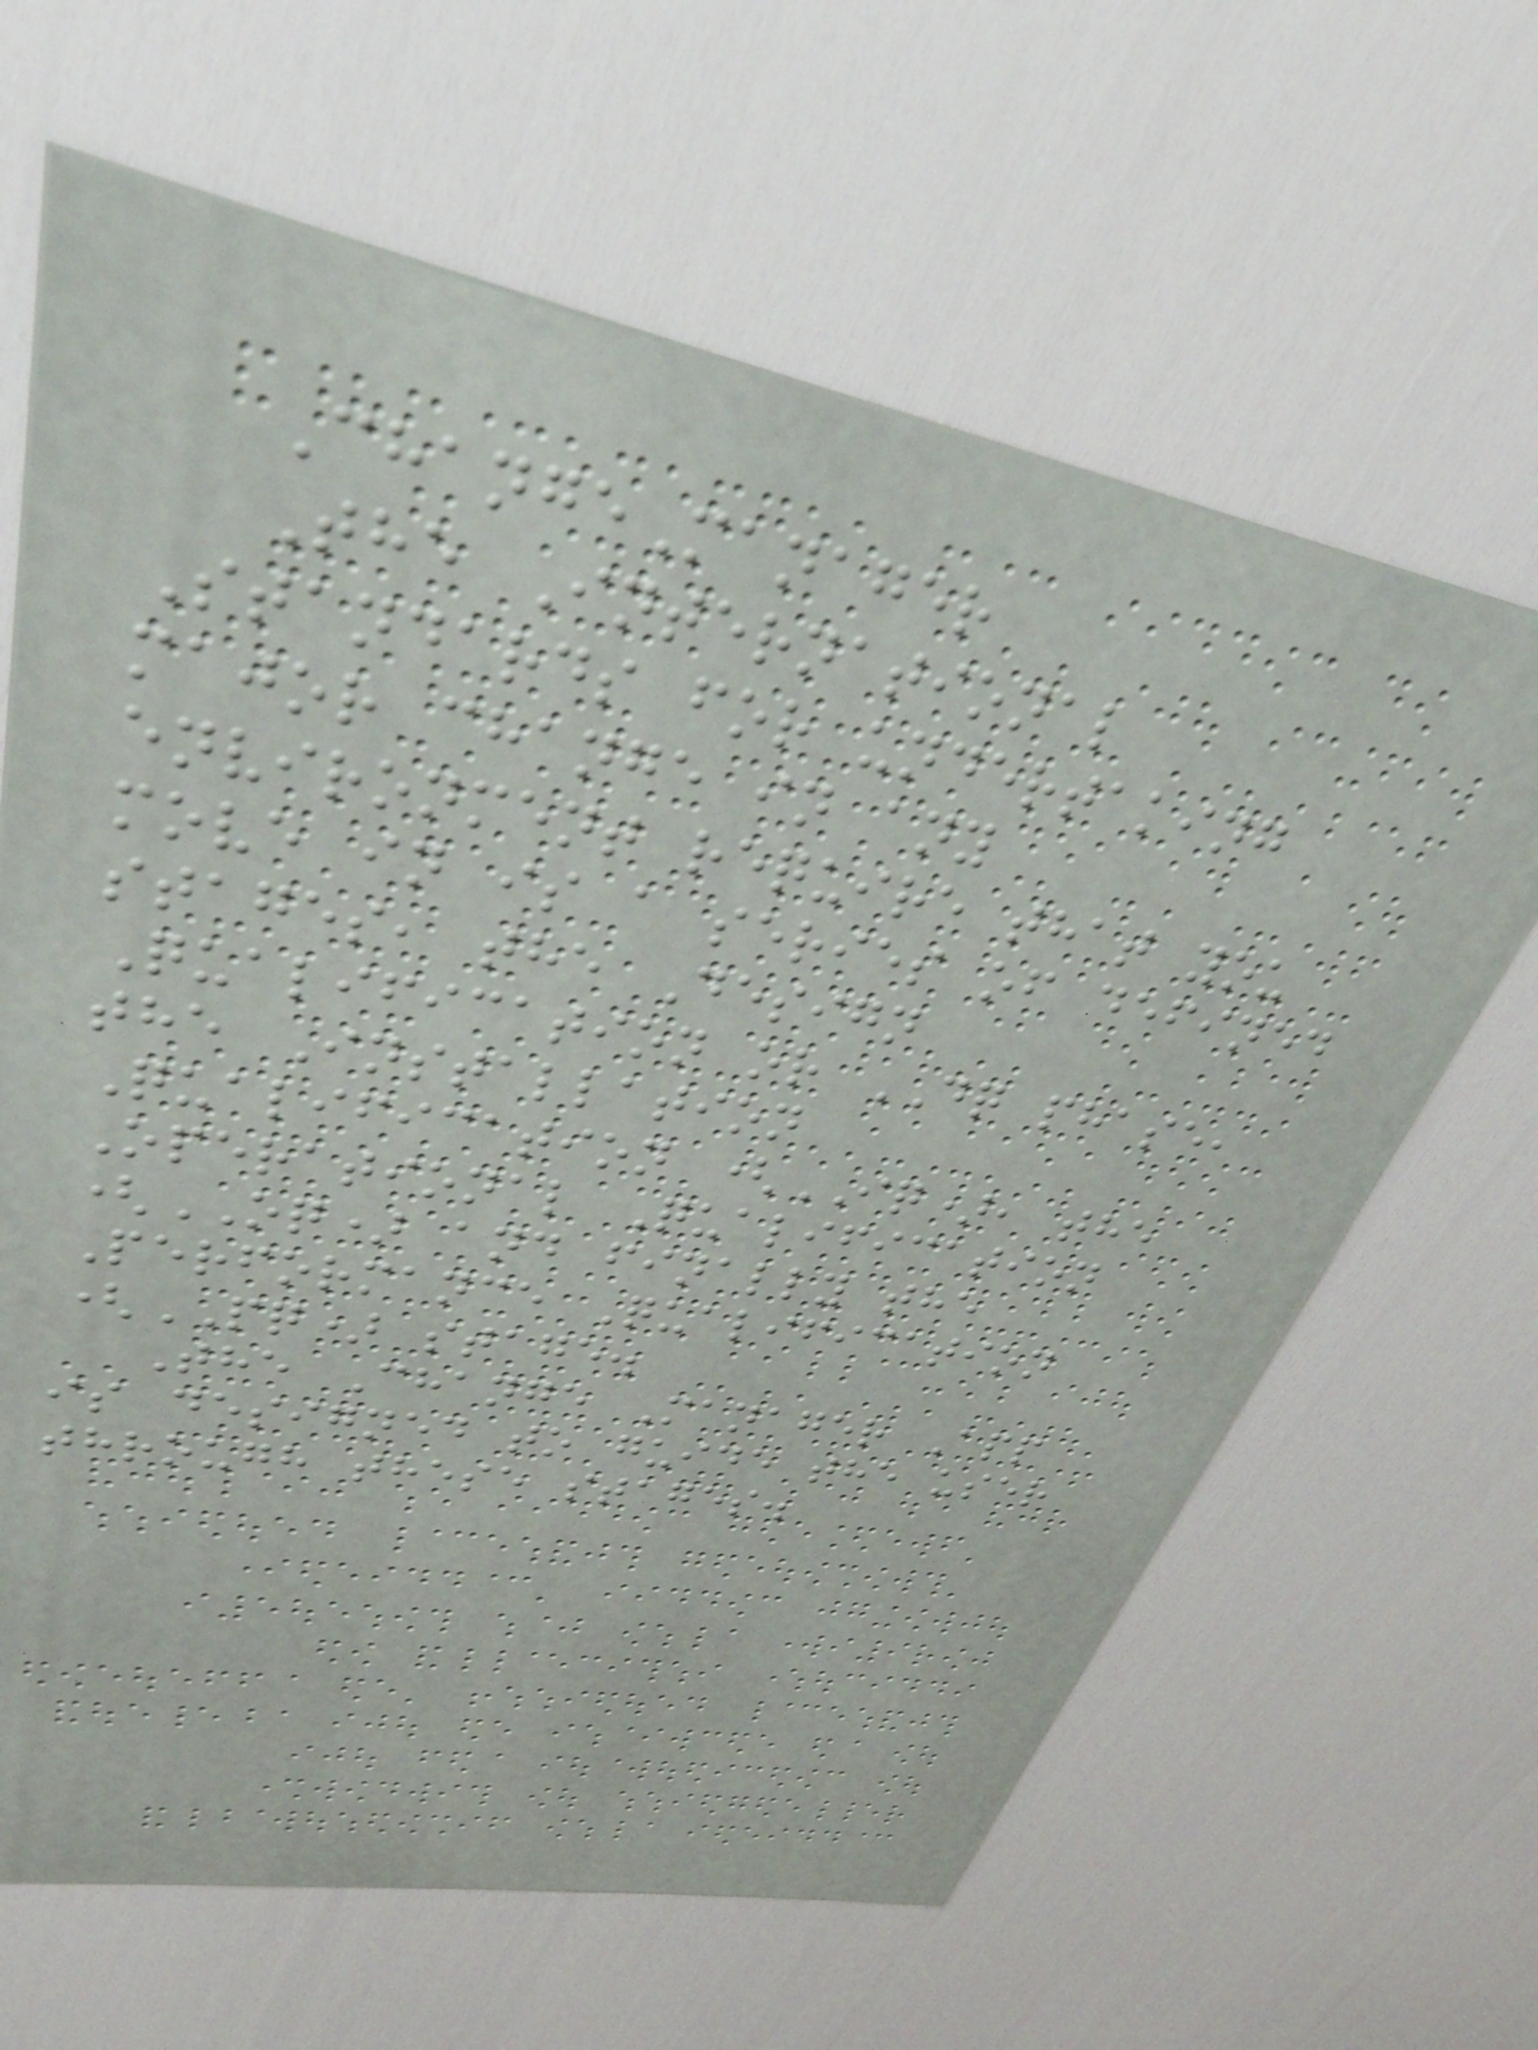ChangeManager
The International
Standards for undertaking
major change in any
environment require that you
move in is a series of defined
stages, the Design
Qualification or DQ phase,
the Installation
Qualification (IQ), the
Operational Qualification
(OQ) and finally the
Performance Qualification
(PQ) stage.
The Change Manager App
is designed to guide the user
through these stages.
